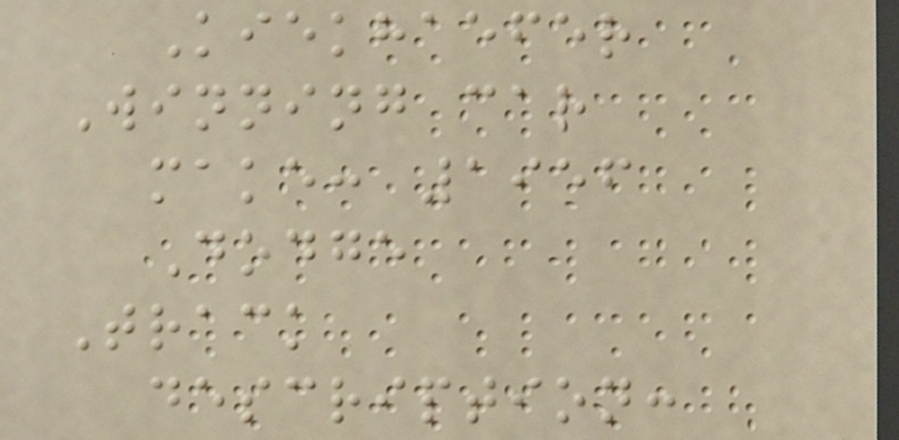Kiekhaefer
Winning car
make: 1956
Dodge
Track
description:
